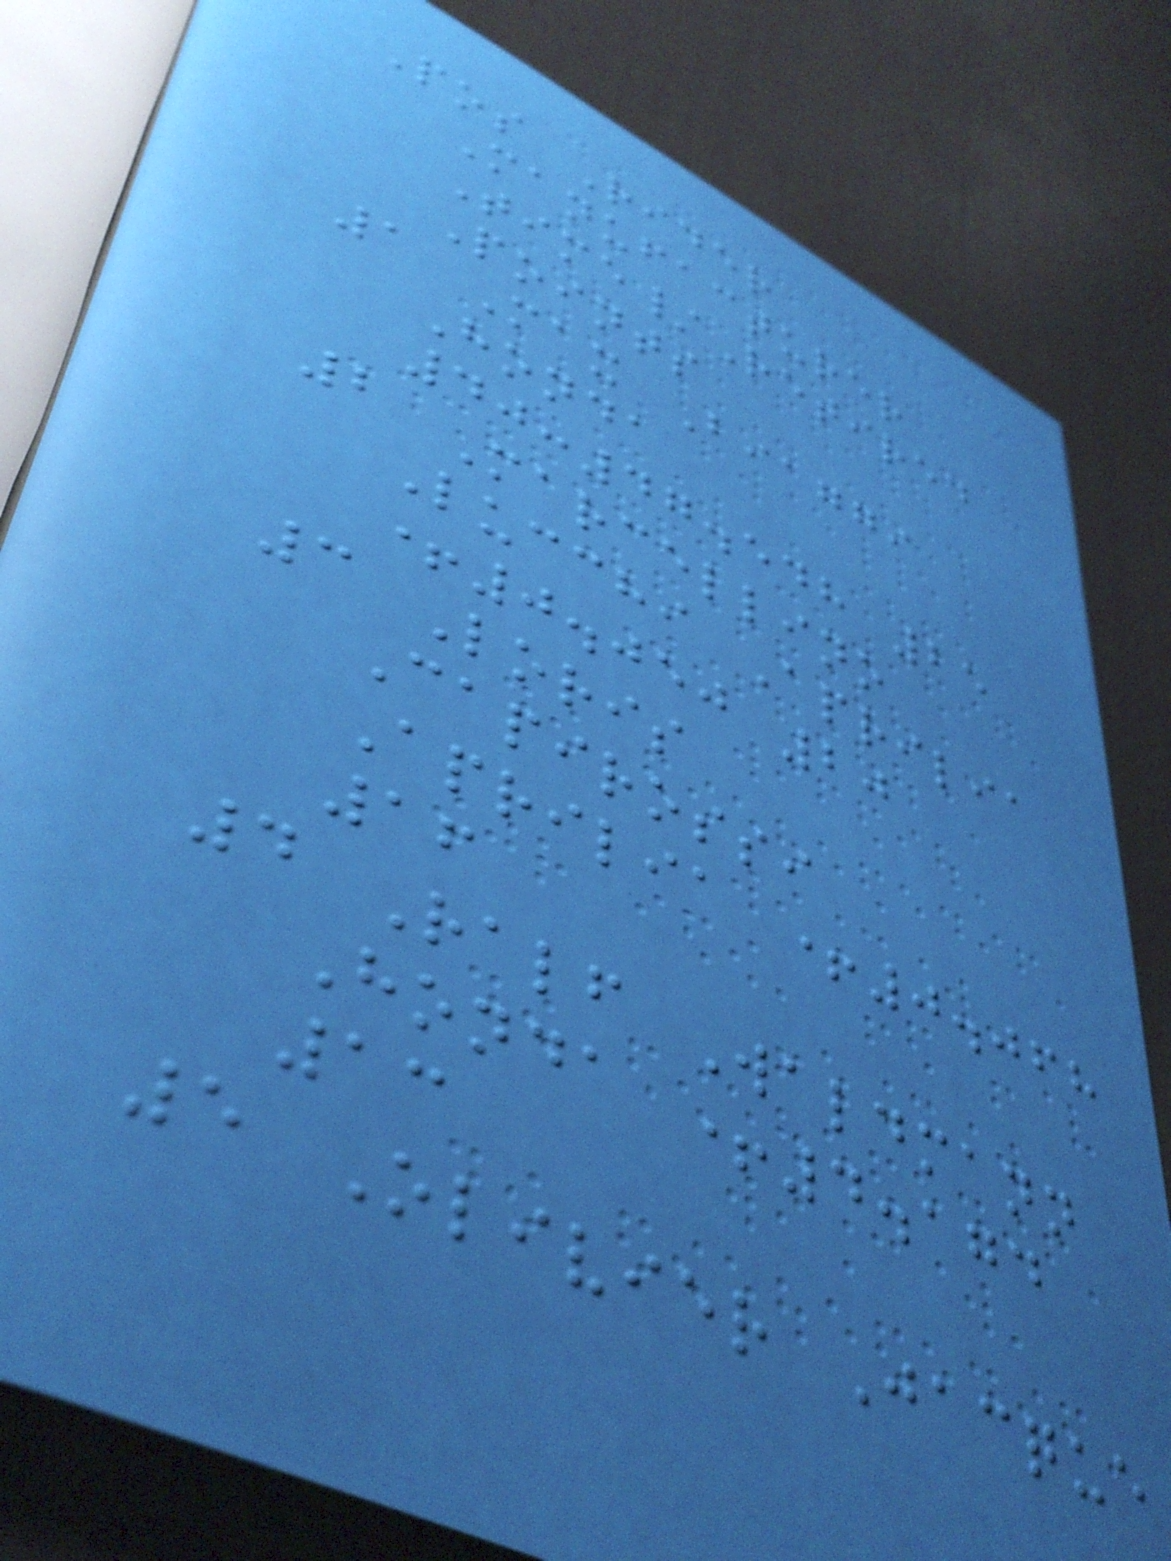Pos Rider
Manufacturer
Time/Retired
Points
1 Max Biaggi
Honda
40:47.548 25
2 Marcellino
Lucchi Aprilia
+0.050 20
3 Loris
Capirossi
Aprilia +0.068
16
4 Ralf Waldmann
Honda +4.174
13
5 Olivier Jacque
